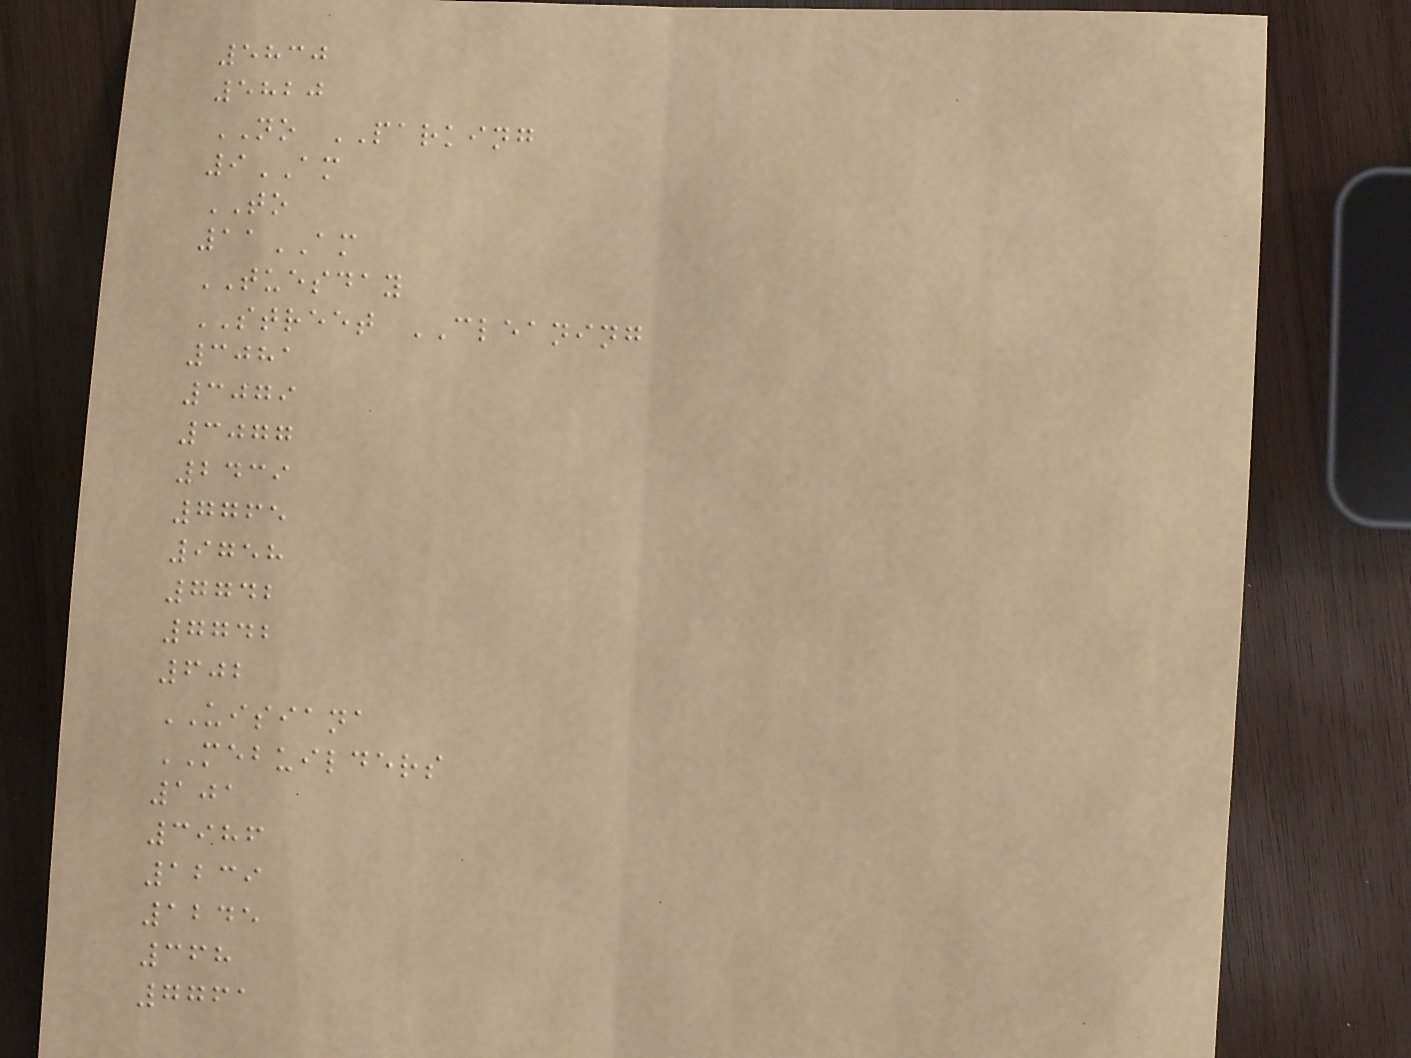5830
5820
NO PARKING
9AM
TO
11AM
TUESDAY
STREET CLEANING
3081
3079
3077
2439
7765
9758
7742
7742
602
UISIANA
MEBUILDERS
101
3986
1239
1245
368
7761
